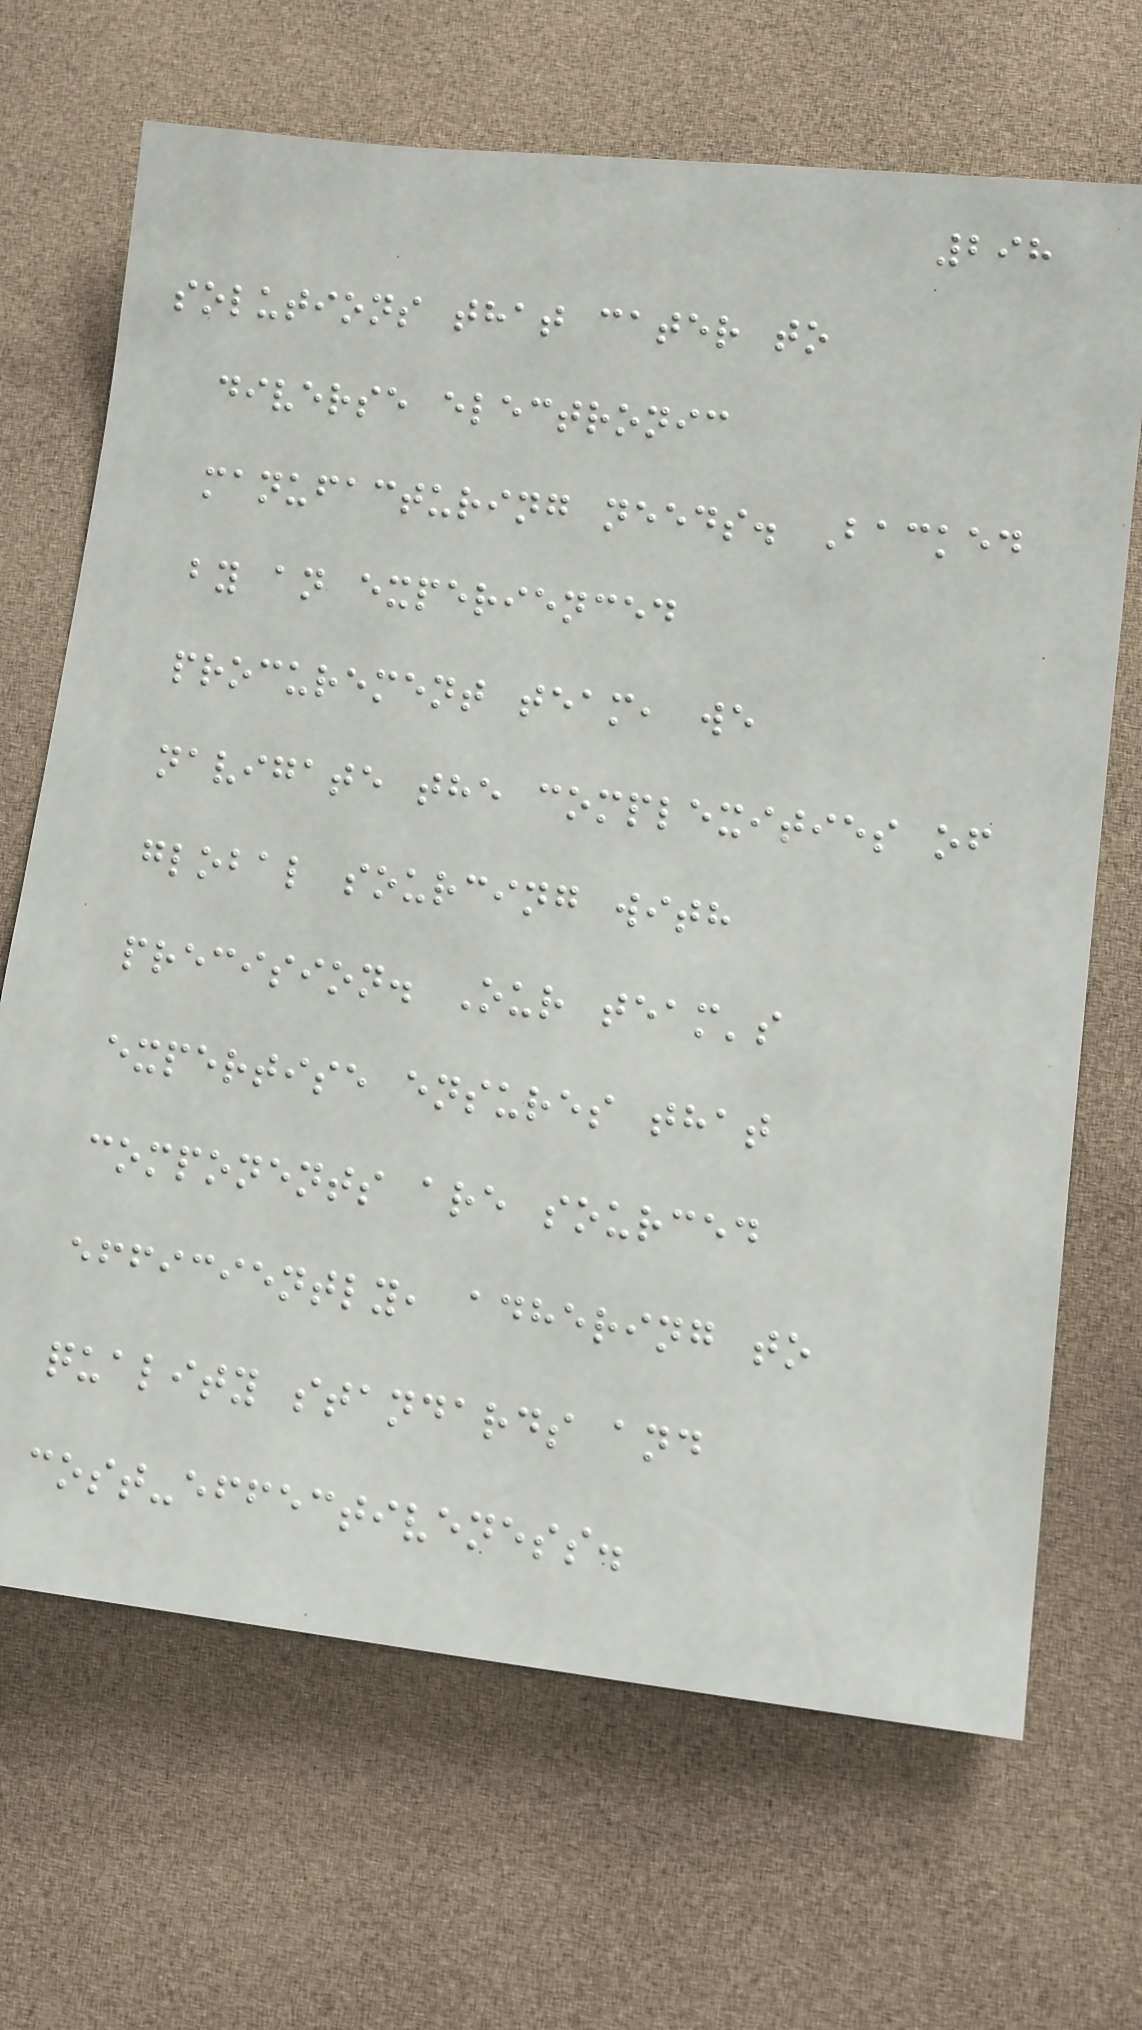298
solutions that cater to
diverse electronic
manufacturing needs. Backed
by an experienced
procurement team, we
navigate the complexities of
global sourcing with
precision. Our team's
expertise ensures that
components are sourced
efficiently, adhering to
quality standards and
cost-effectiveness.
